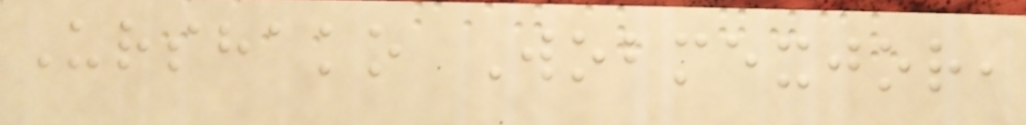Urshako Wobmexjor,
